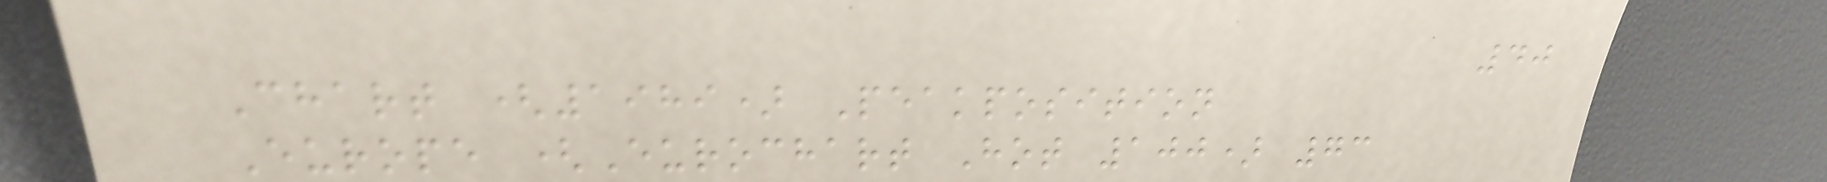40
Chart (1989) Peakposition
Europe (Eurochart Hot 100) 73
